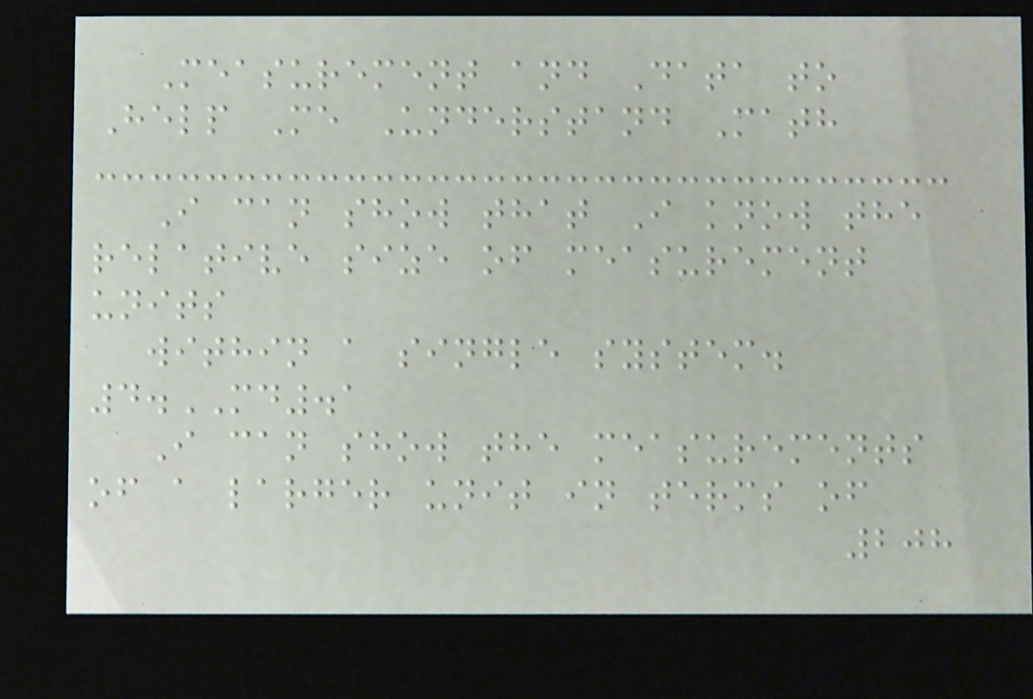Measurement and Data to
Help Me Understand Math
I can show that I know the
relative size of measurement
units
within a single system.
4.MD.1
I can show the measurements
of a larger unit in terms of
208
